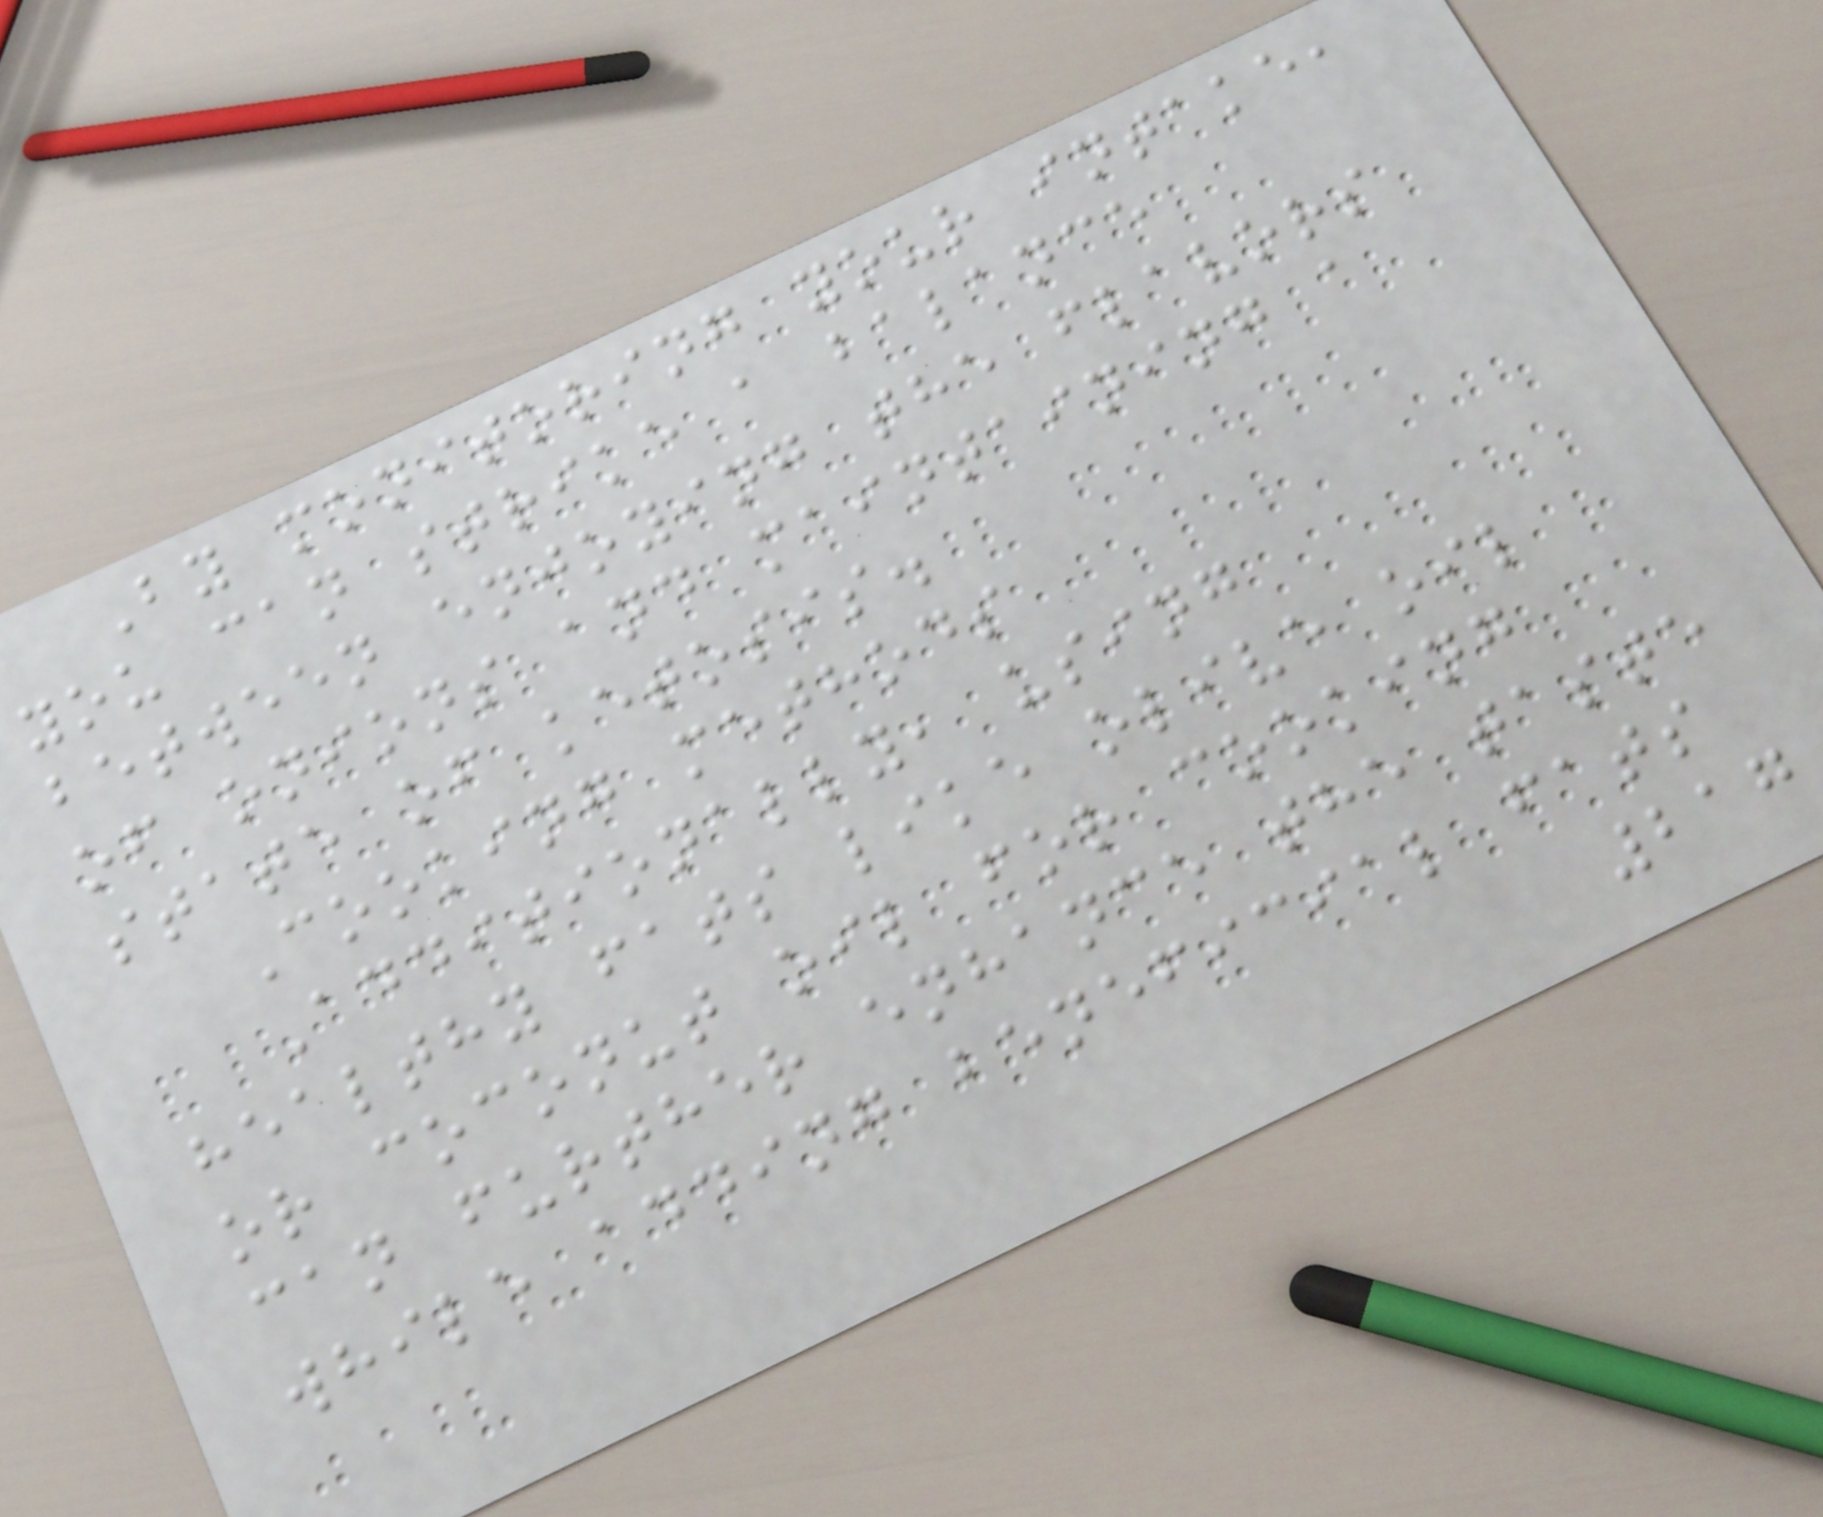By monitoring your intake,
you can strike a balance
between enjoying the flavors
of onions and maintaining a
state of ketosis.
Cooking methods
Additionally, using
healthy fats like olive oil
or coconut oil for cooking
can further enhance the taste
while adding beneficial fats
217
